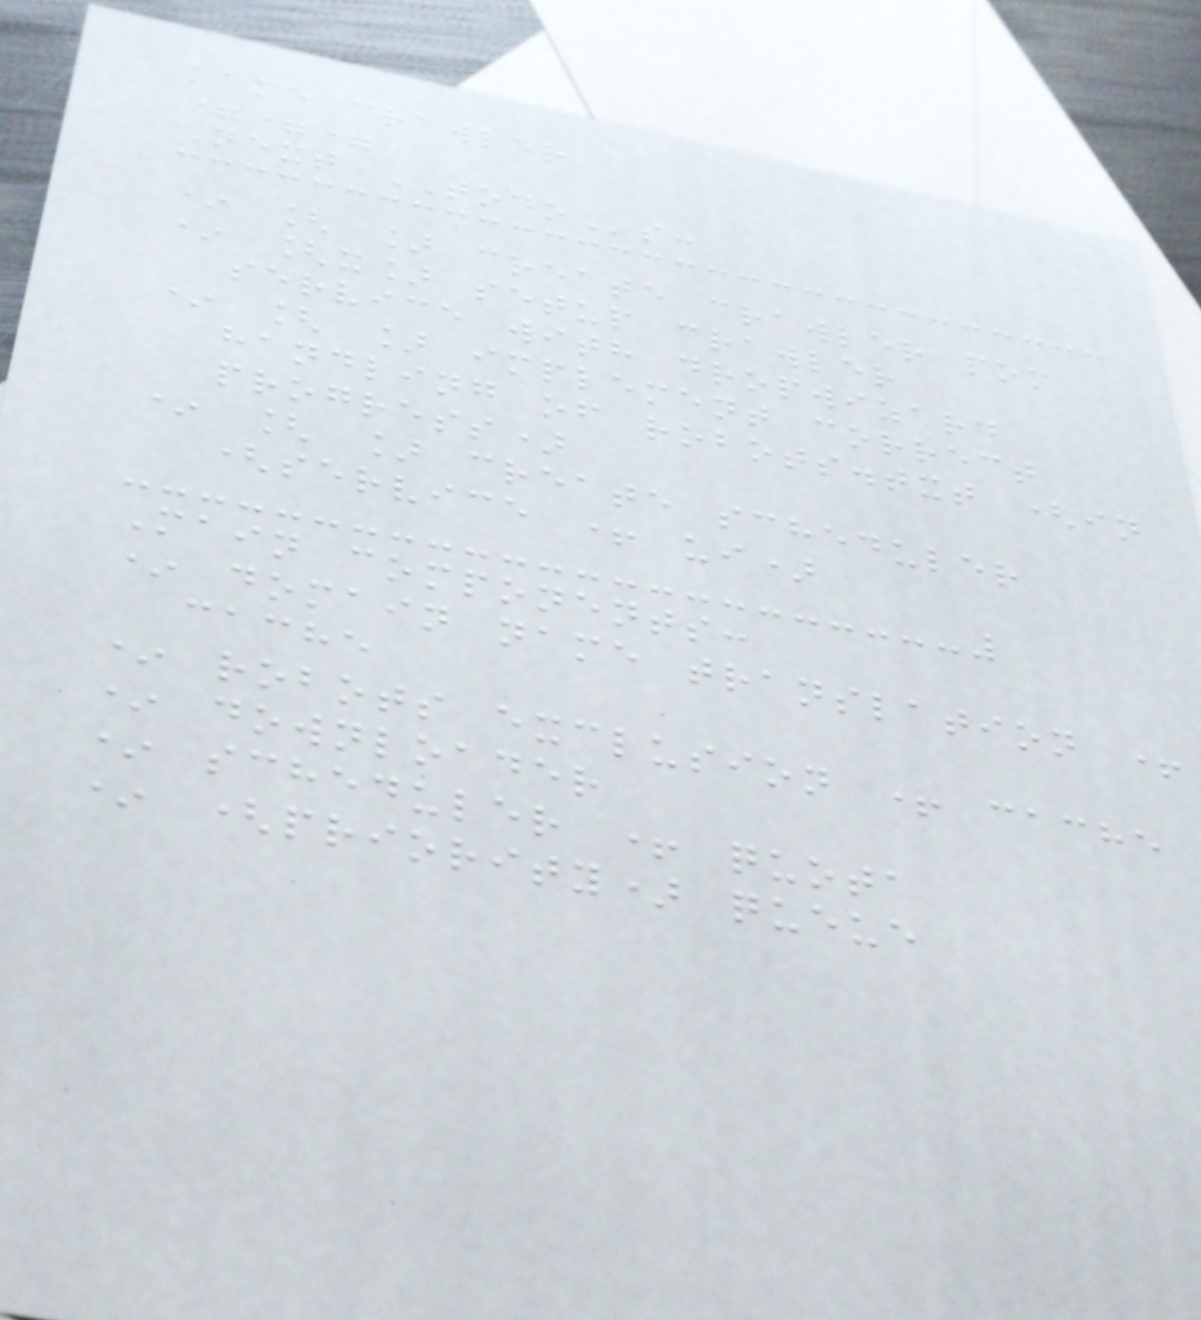kame crawler
===
Next TODOs:
* [ ] create crawler pom
* [x] setup crawler
service with dropwizard
* [ ] implement correct
handling of robots.txt (in
progress)
* [ ] create scheduler
(service + ui)
Main components:
* domain name translation +
cache
* robots exclusion + cache
* downloader
* scheduler + quota
* (priority) queue
